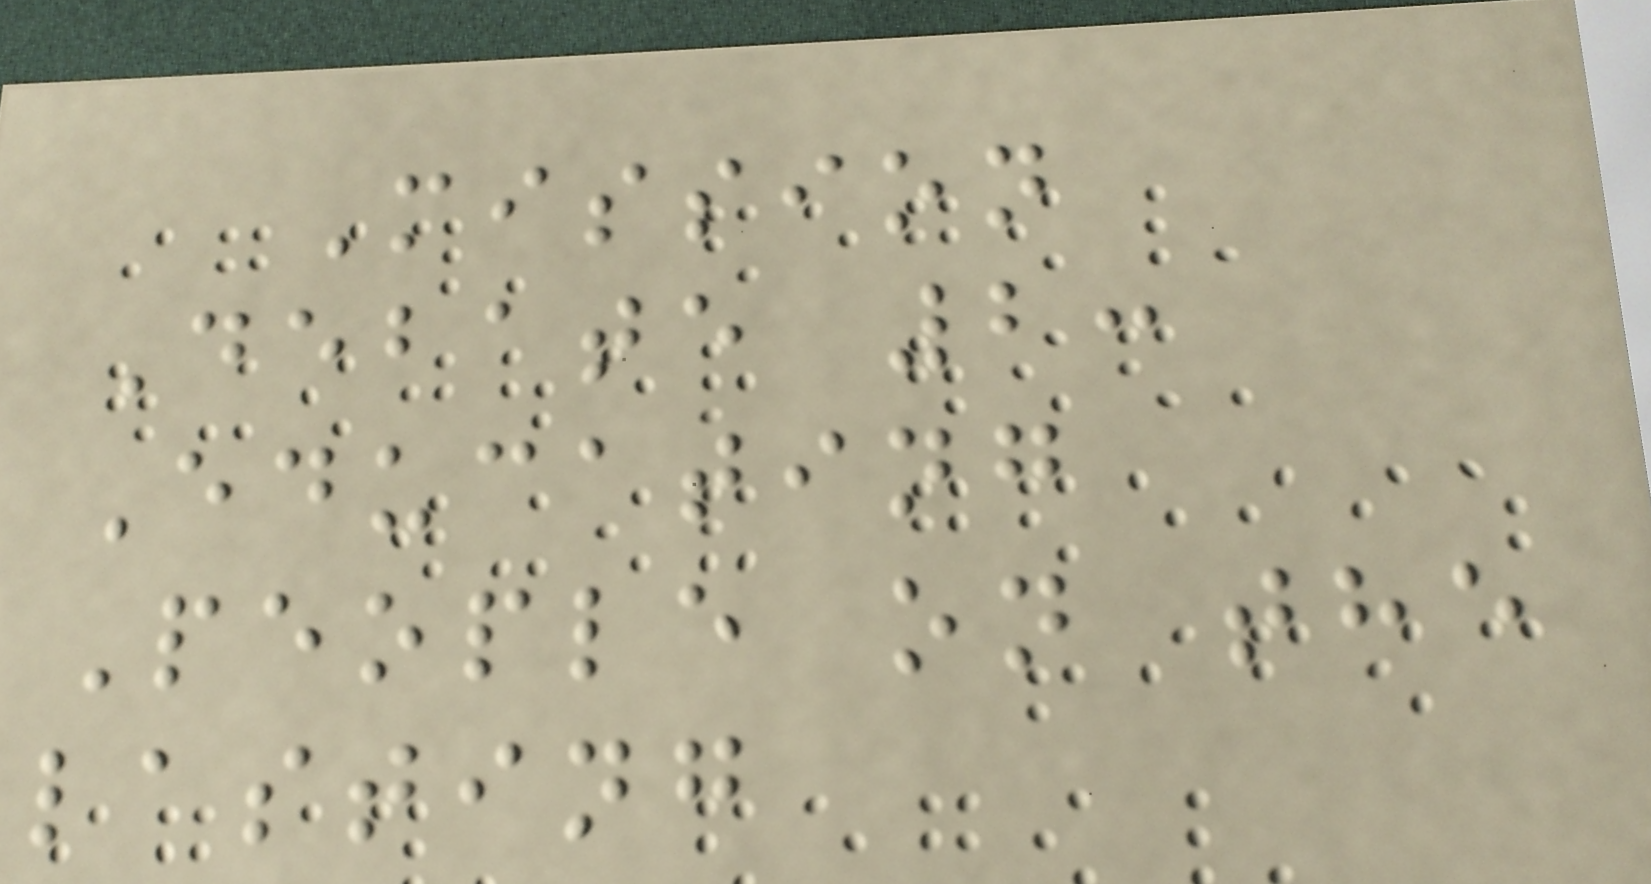Mission
Debate 2:
Educating
People on the
lasting
